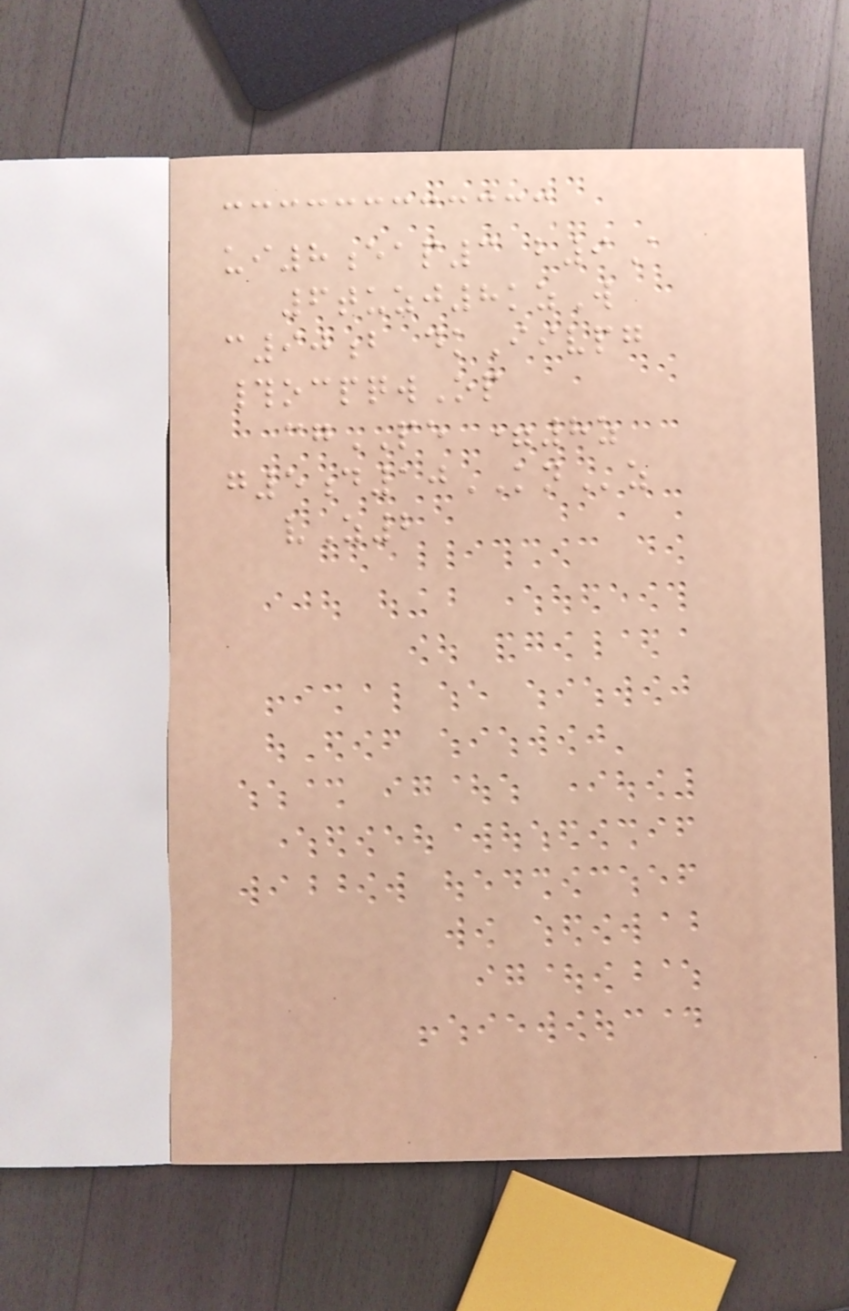ui8eap3 b9A
6tuzj8kzW
c90b dkIivpg
#ocpqwOp
cgPE =8z
g5d10KNz
vZ2
